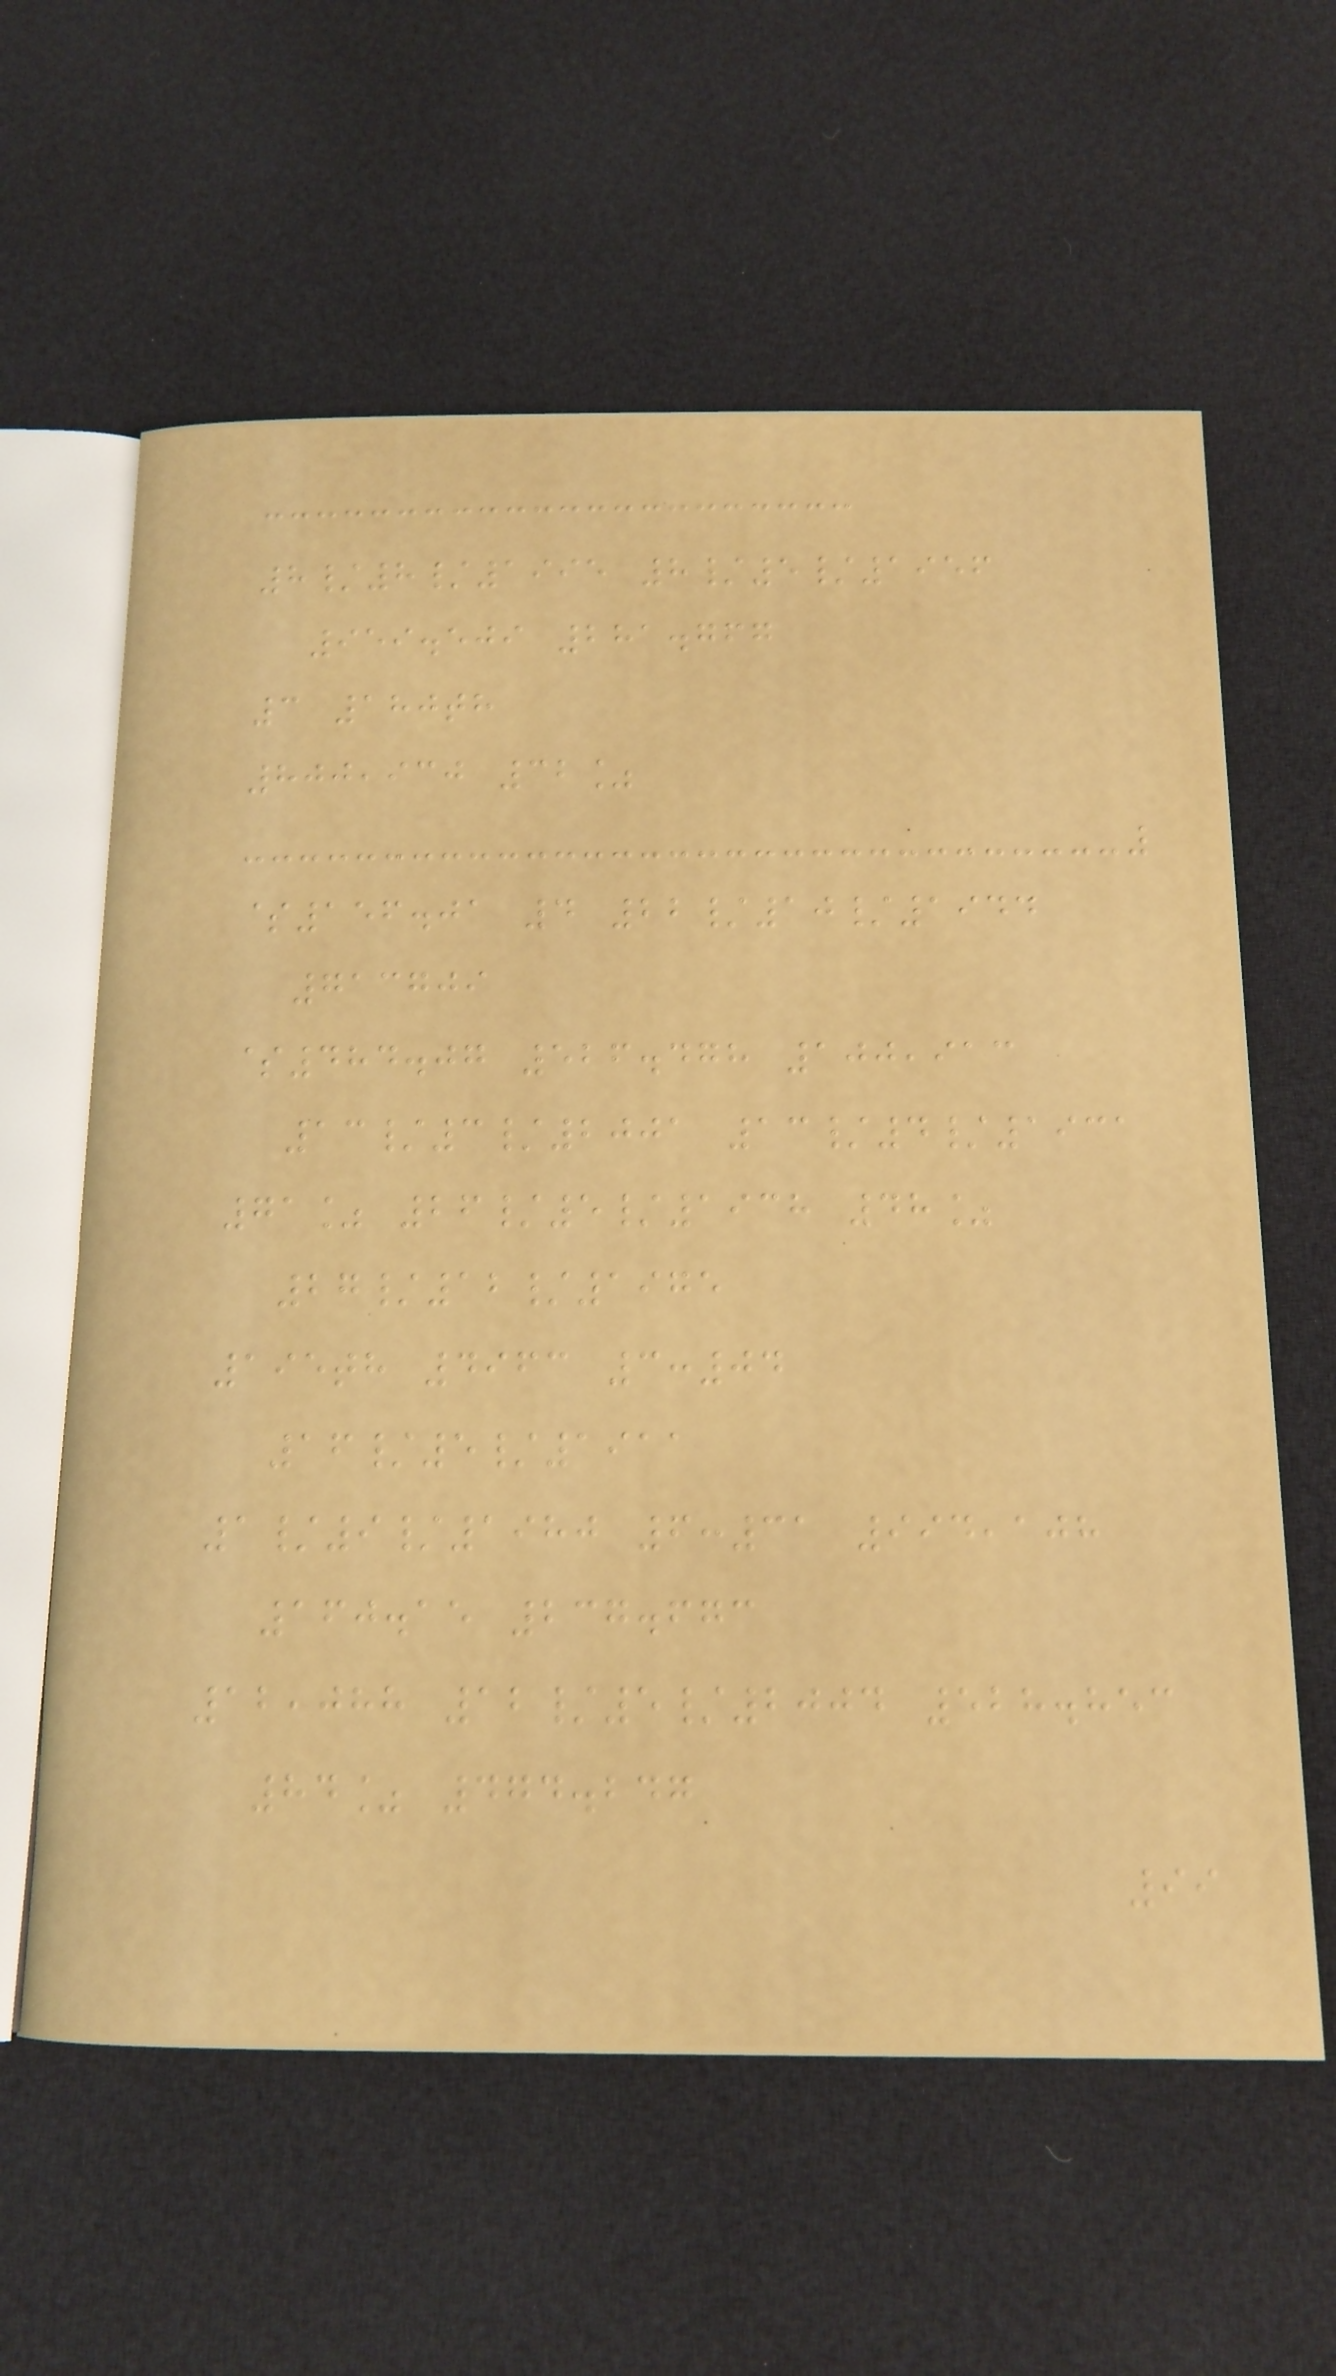8/8/1995 8/5/1956
959.509 281.767
3 180th
800,930 32%
$156.01 4 22/10/1944
713709
$484.07 526.478 100,913
13/3/2001 13/4/1931
71% 26/5/1938 48%
27/12/1975
195th 4963 3:04
16/5/1911
1/9/1980 6:31 994,108
160.15 237.673
12,088 12/5/2004 528.853
84% 474.247
99
